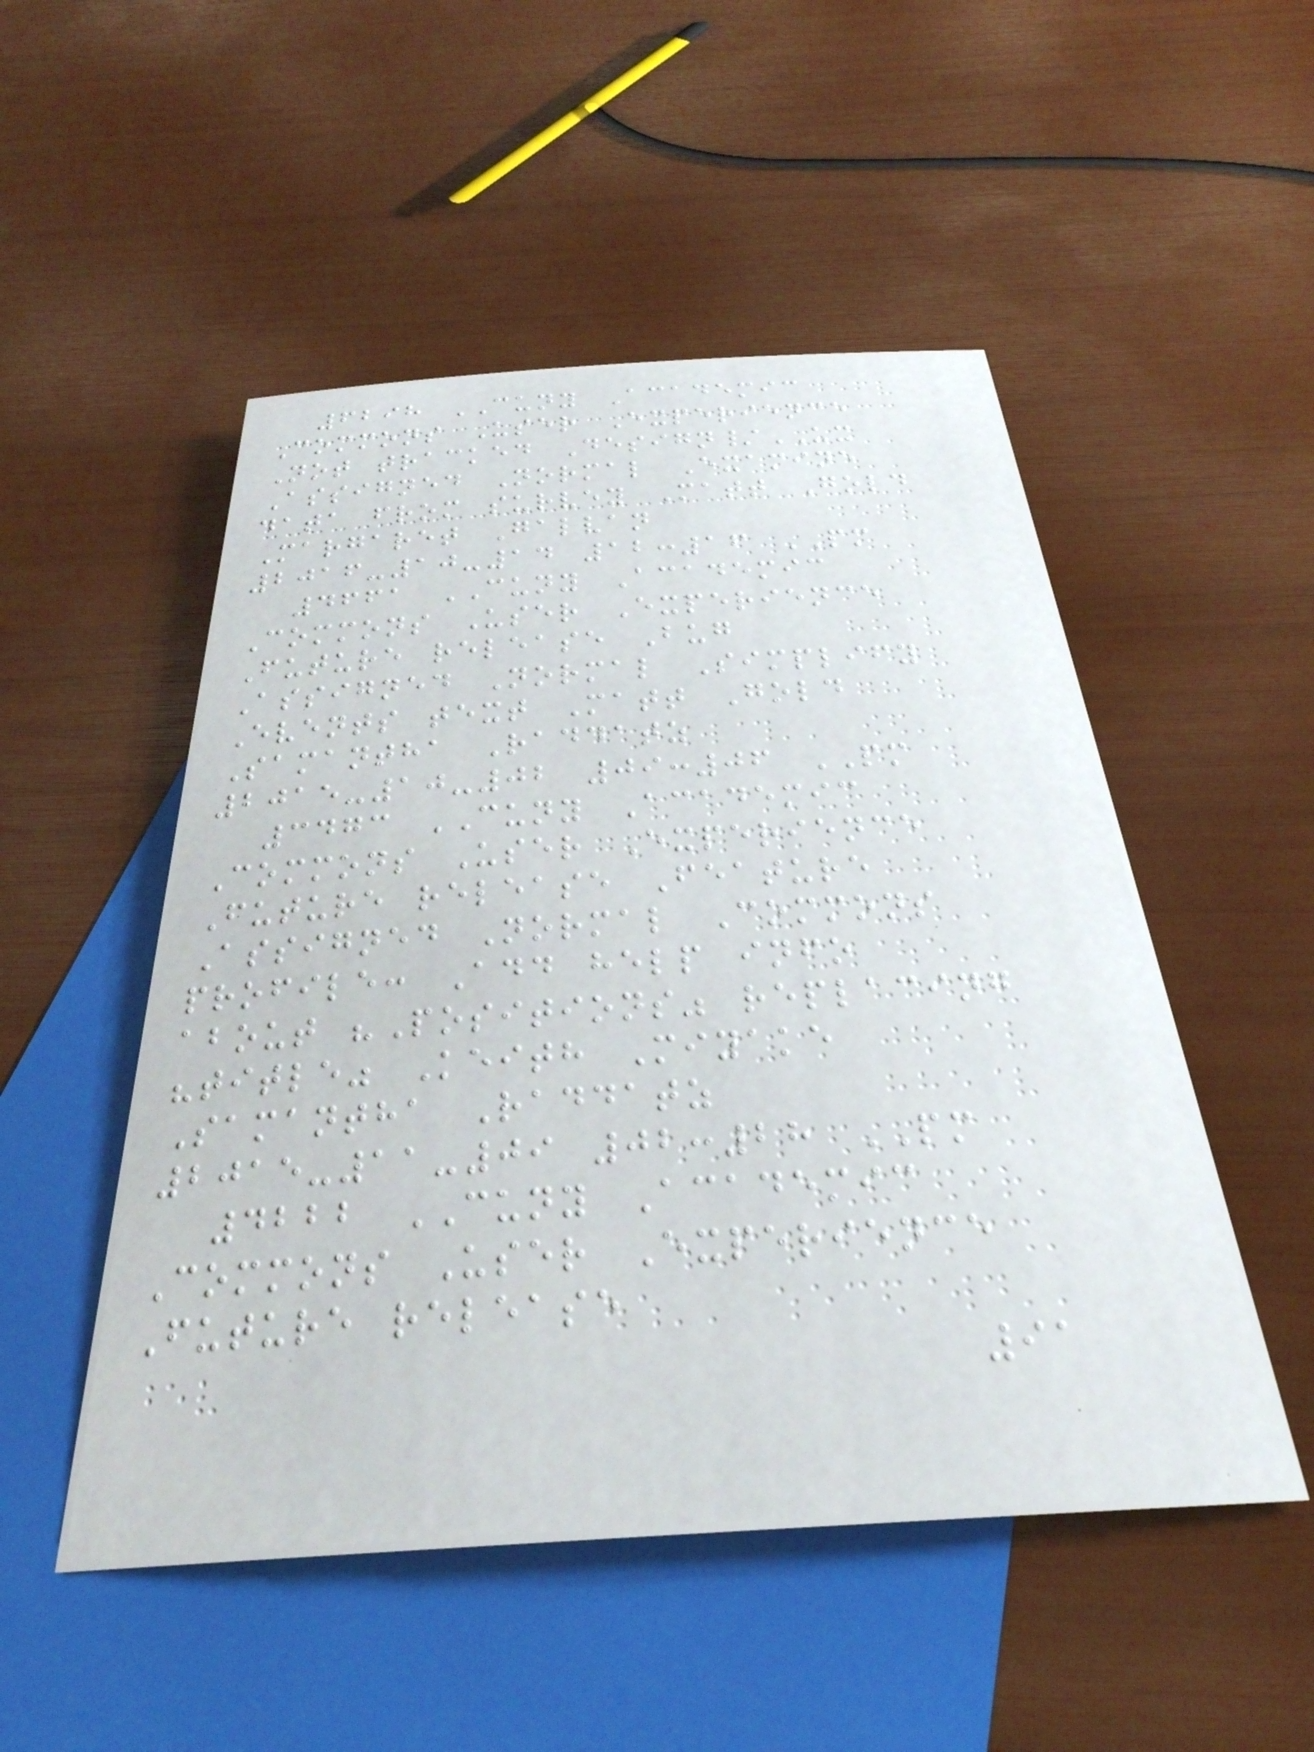6298 CUNY Academic
Commons User Experience
Not tracked Design/UX
Assigned Normal Examine
data from survey Matt Gold
Margaret Galvan
2016-10-14 12:16 PM
4661 CUNY Academic
Commons User Experience
Future release Bug
Assigned Normal Simplify
Events text Matt Gold
Samantha Raddatz
2015-10-02 09:06 PM
3473 CUNY Academic
Commons User Experience
Future release Feature
Assigned Normal Commons
profile: Add help info
about "Positions" replacing
"title" Keith Miyake
Samantha Raddatz
2015-11-09 02:28 PM
4222 CUNY Academic
Commons User Experience
Future release
91
